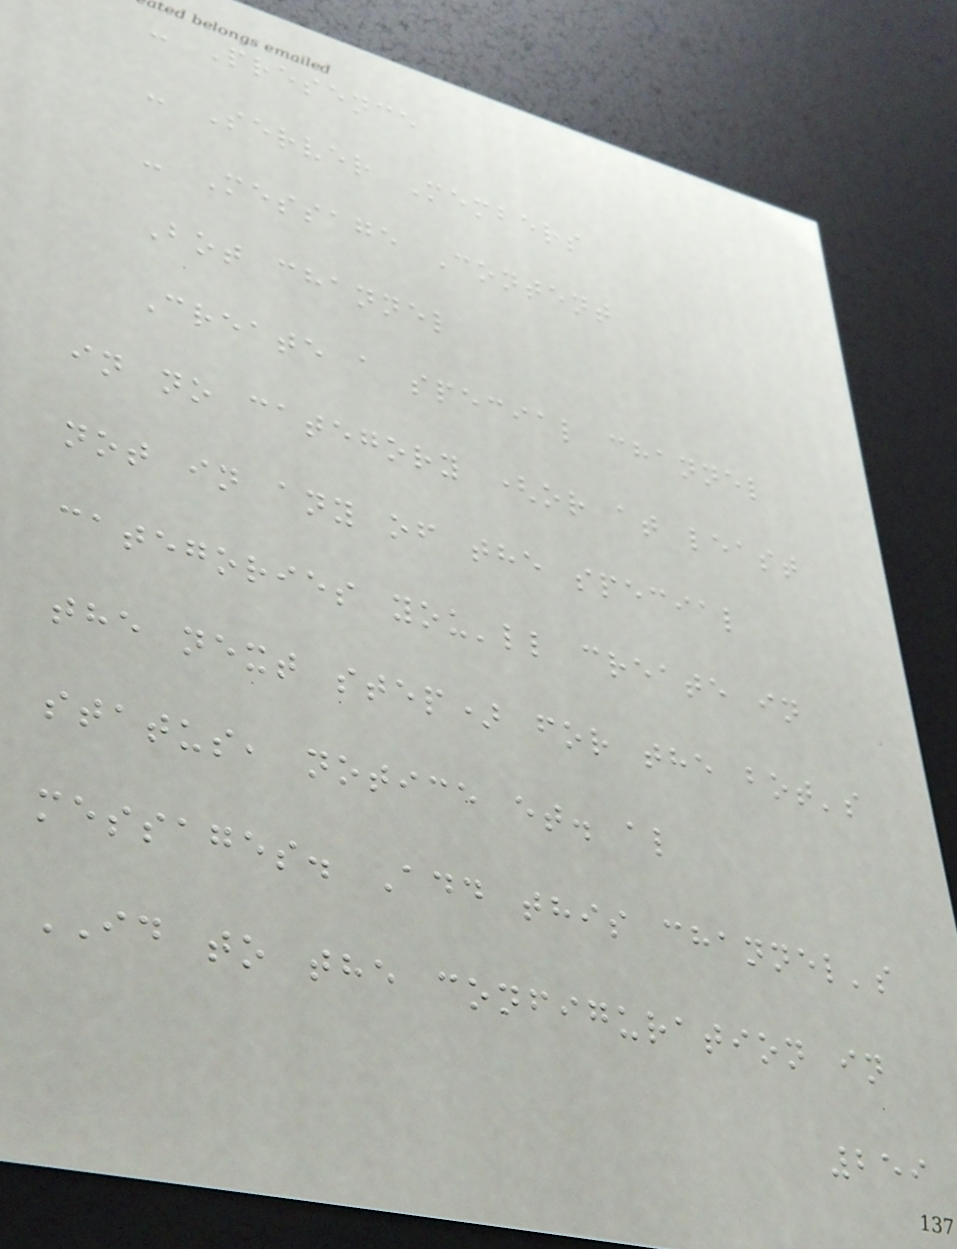- Presence
- Server Members
- Message Content
Bot channel
Create a special channel
in no category (or at least
not in any of the special
categories you'll create in
the next step) for the bot's
status, notice et. al
messages. Add this channel's
ID to the configuration in
259
